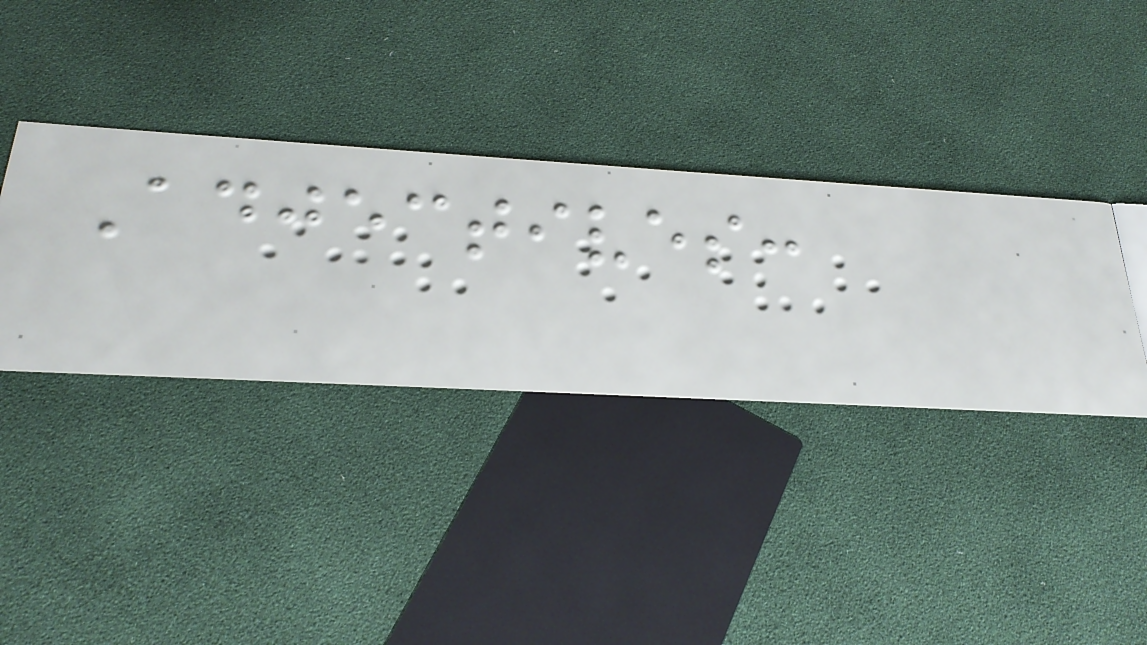Adjectives:
